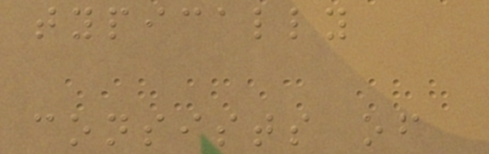typically
consists of
